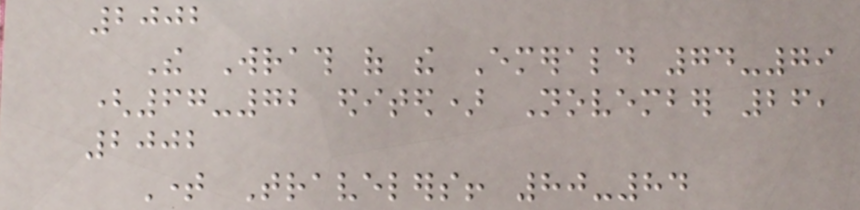2002
The Wrath of the Emerald 74-79
(67-72 edited) November 26,
2002
Time Travelers! 80-84
